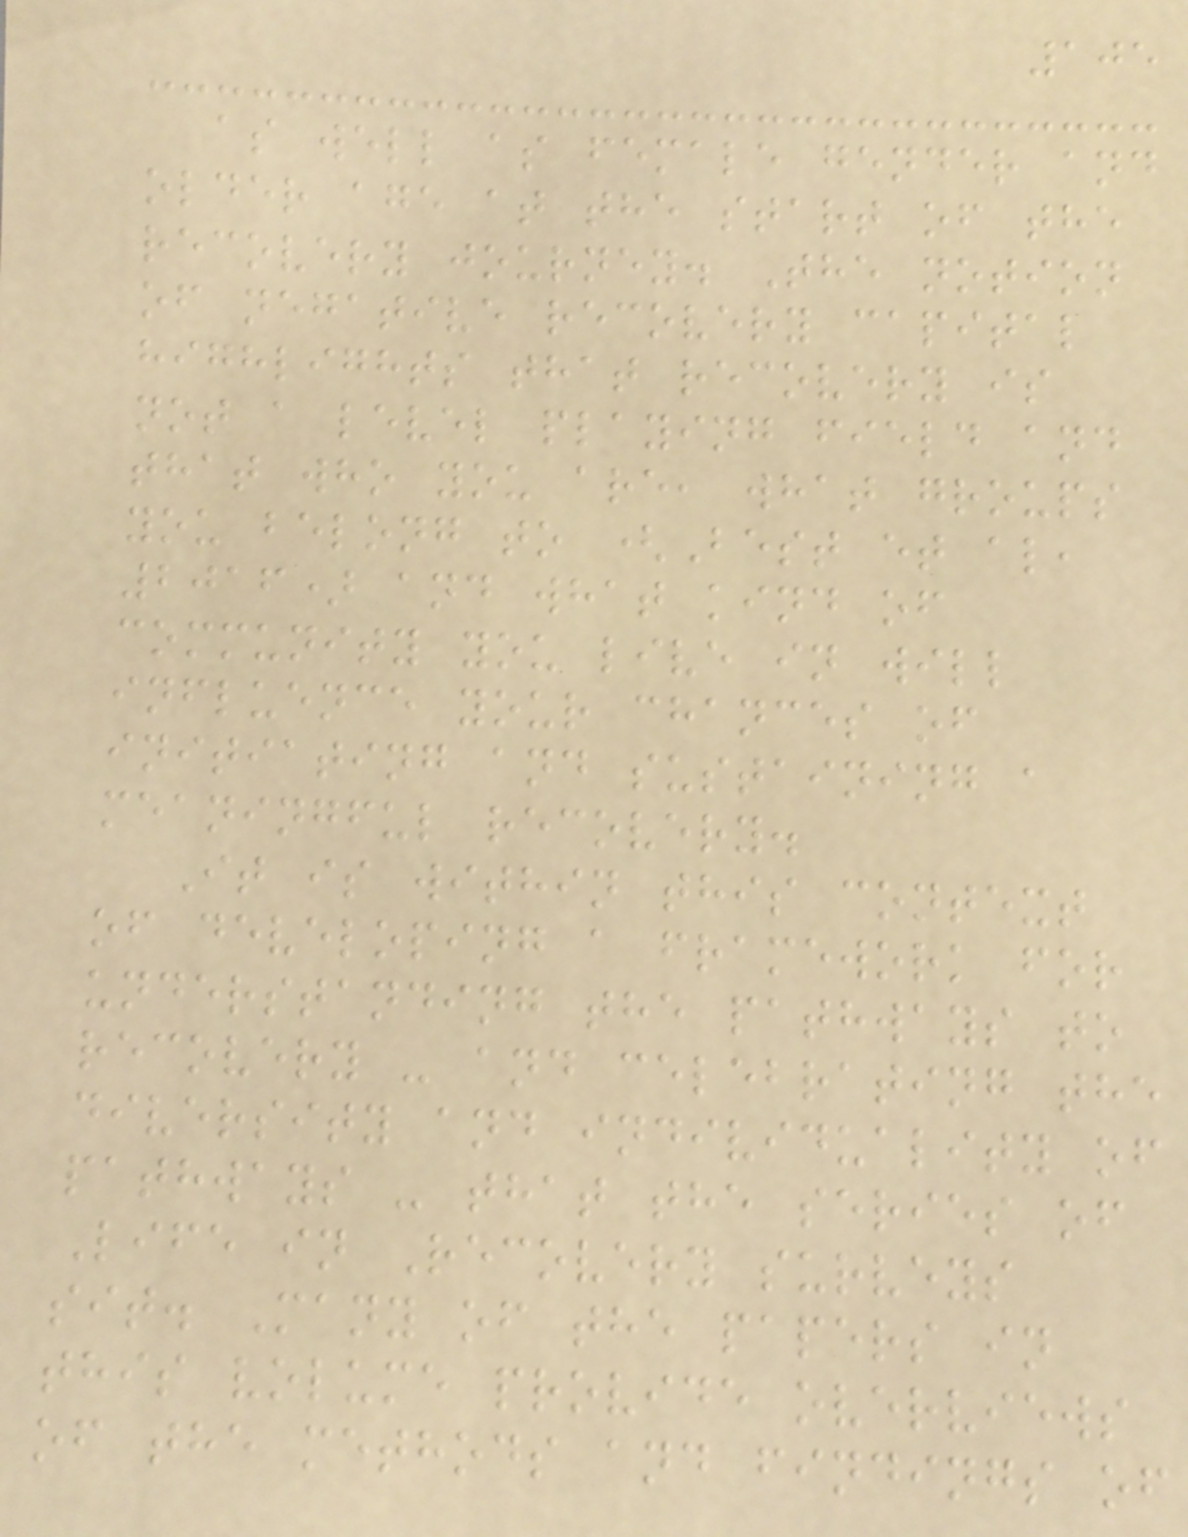105
as well as female gender and
older age at the start of the
recovery journey. The notion
of negative recovery capital
highlights that recovery is
not a level playing field and
that who you are, what groups
you belong to (Best et al,
2016) and what kind of
community you live in will
influence your chances of
initiating and sustaining a
meaningful recovery.
It is within this context
of developing a framework for
understanding the pathways to
recovery - and celebrating the
diversity and individuality of
pathways - that the series of
Life in Recovery surveys
sit. Many of the papers in
this volume provide overviews
of the methods and findings of
